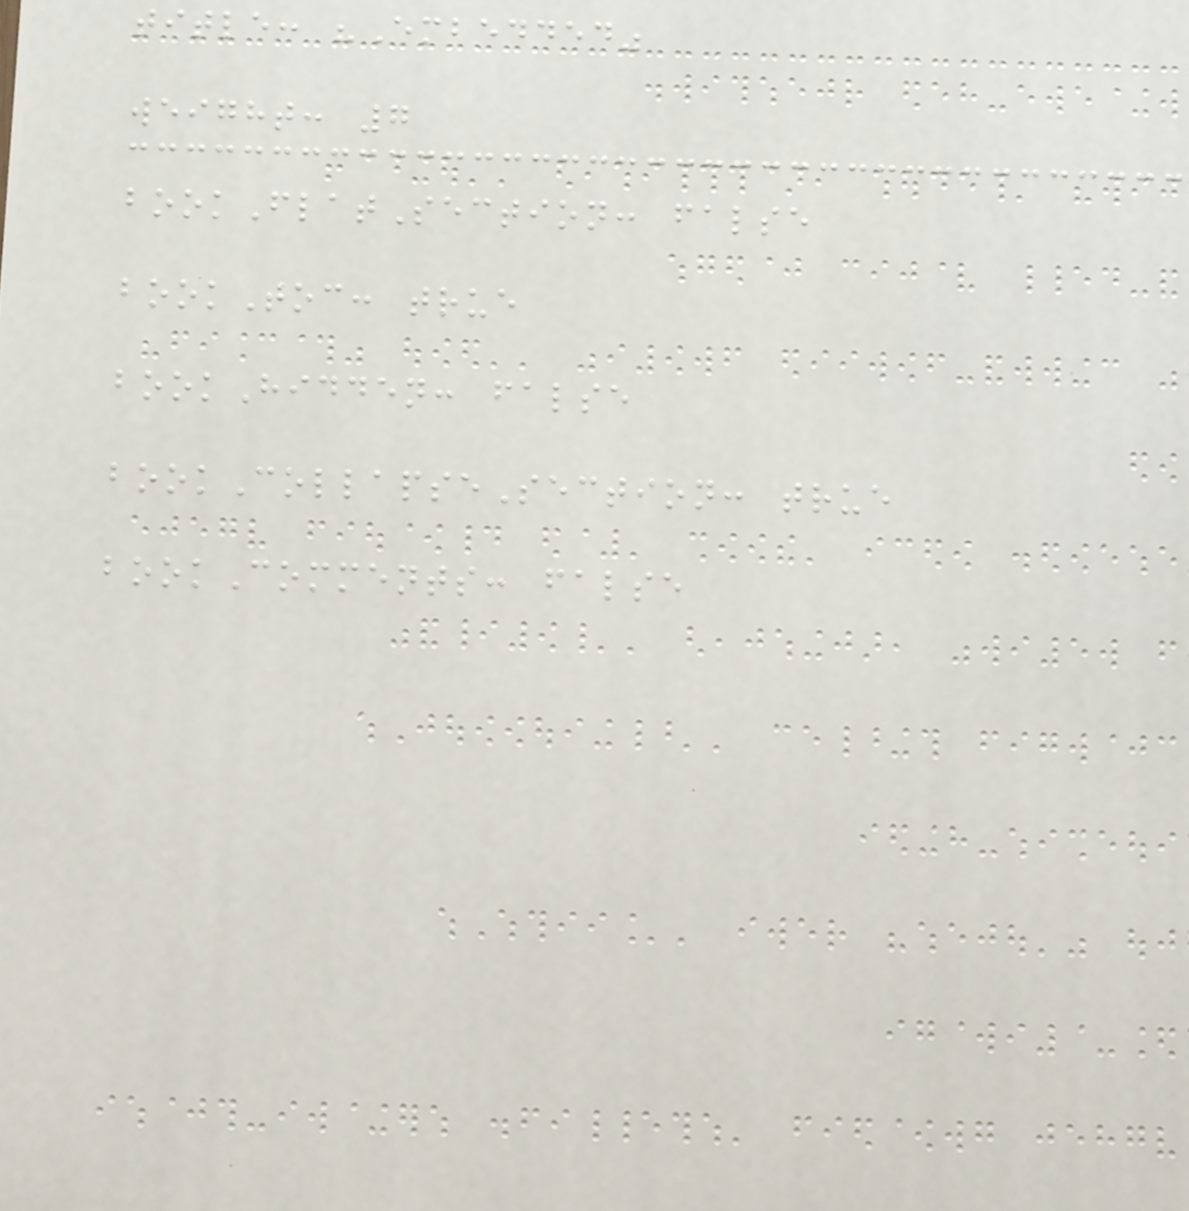title: "Embedded"
weight: 7
bookFlatSection: false
bookToc: true
bookHidden: false
bookCollapseSection: true
bookComments: false
